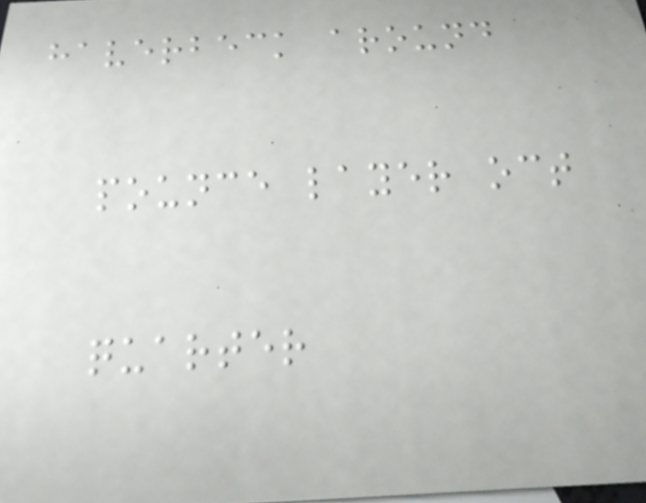haverbeck around
pounce layer oct
quarter
